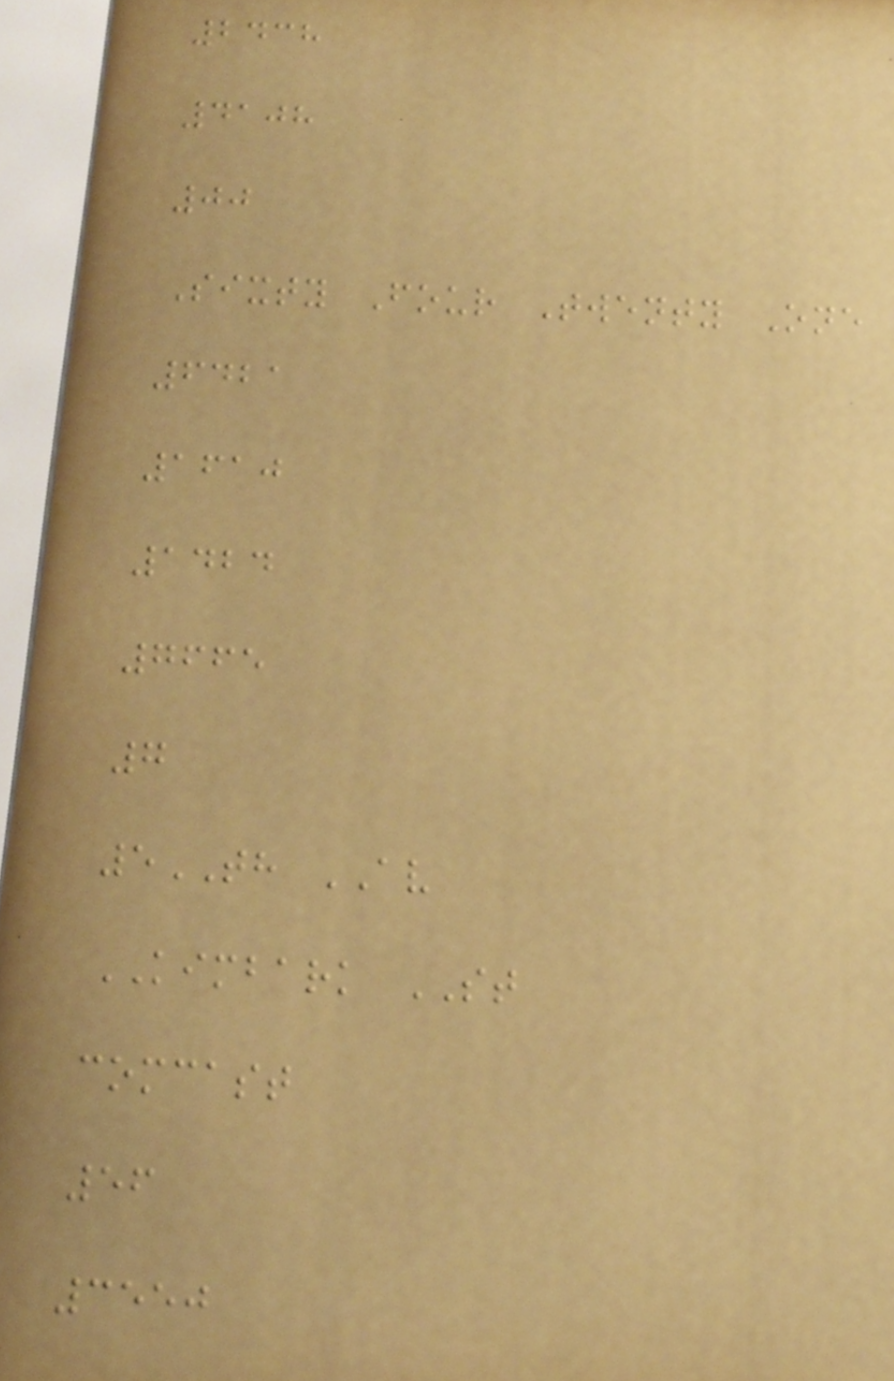2438
4108
00
Sixty Four Twenty One
6421
1610
1424
7665
7
5TH AV
KIMBARK ST
comcast
56
3550
